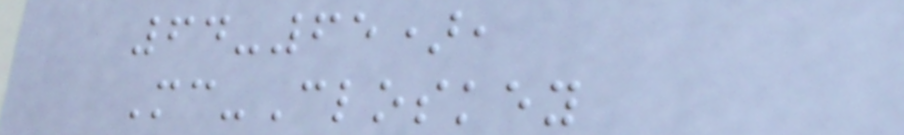64-65),
Mc-Closkey
